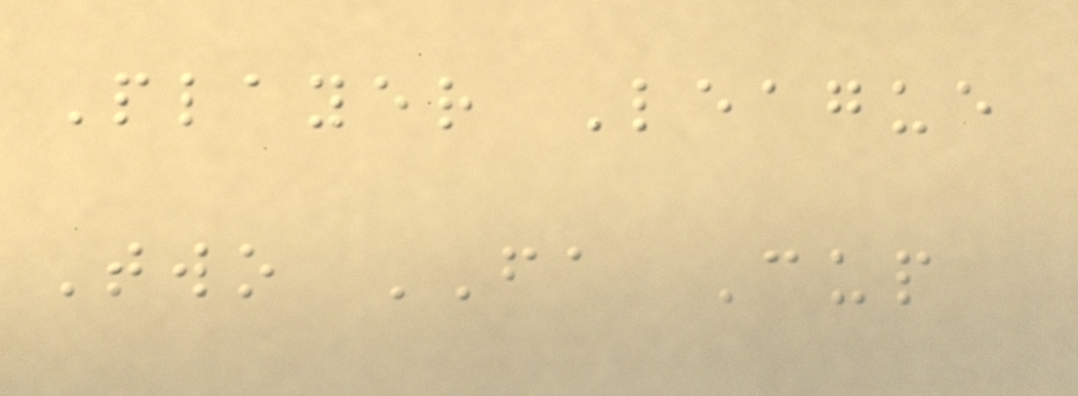Player League
Two FA Cup
